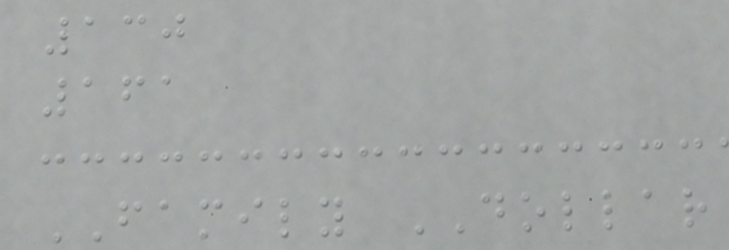130
161
FAMILY DOLLAR
